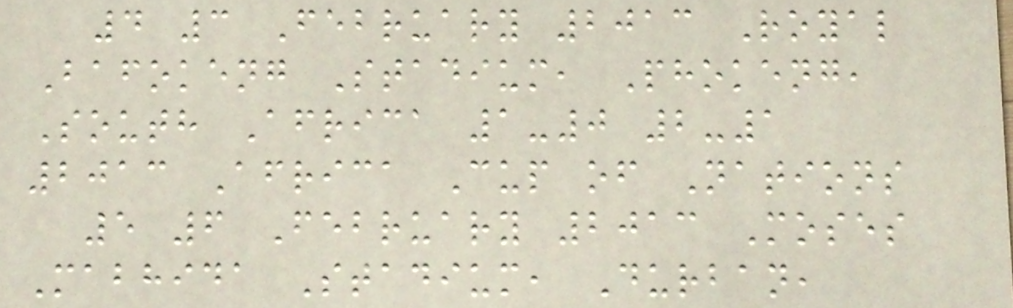4 3 February 2013 Royal
Bafokeng Stadium, Phokeng,
South Africa 1-0 2-1
2013 Africa Cup of Nations
5 6 February 2013 Moses
Mabhida Stadium, Durban,
